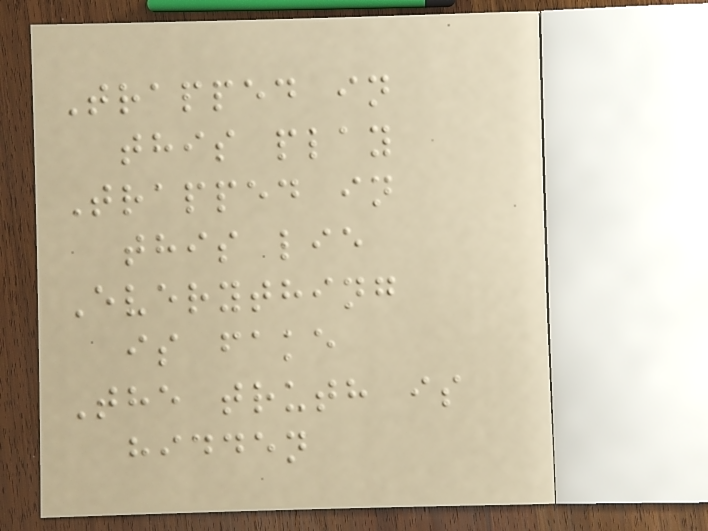Trapped in
this play
Trapped in
this lie
Everything
is fake
The truth is
hidden
